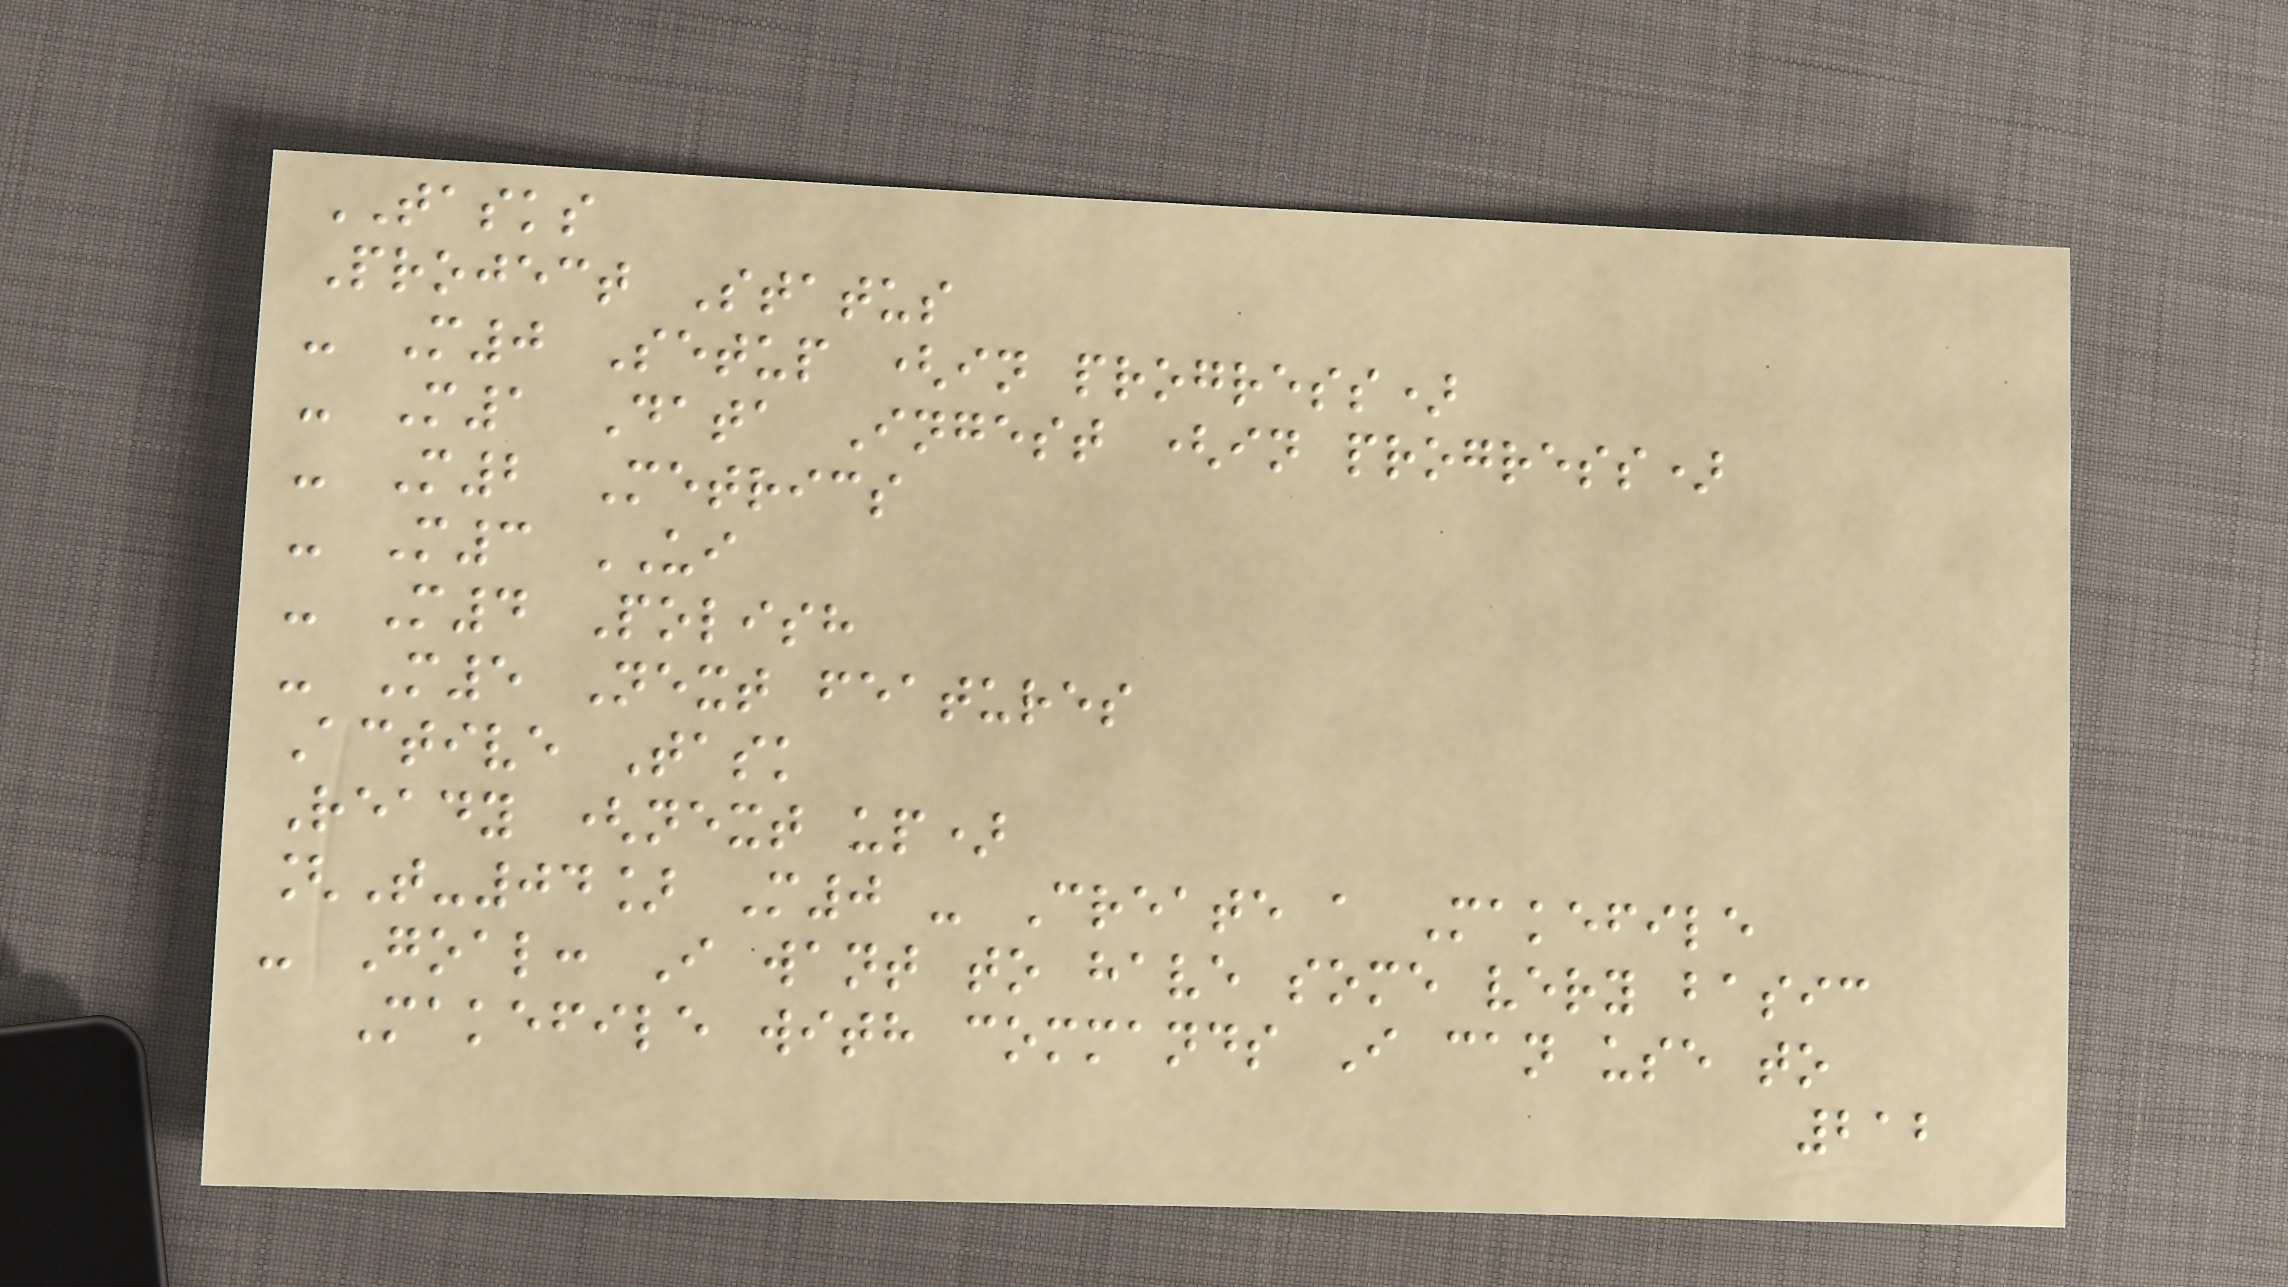TASKS
Project Status
- M0 Setup (in progress)
- M1 Data Ingest (in progress)
- M2 Metrics
- M3 UI
- M4 Polish
- M5 Next features
Active Task
Ready (next up)
[T-04] M0 - Create a Makefile
- Goal: I want to have some very basic
Makefile with commands I can use to
212
